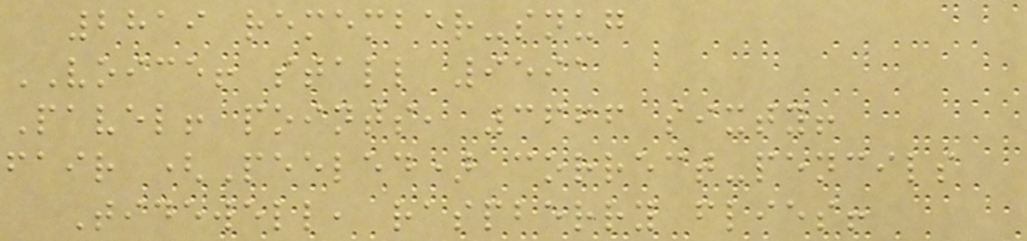2819 remember-snug
VOICE! stall 9591
Pavel! points, 3666 sixty!
fair (Peeled) correct-pencils
Tidewell, raspberry flies!
